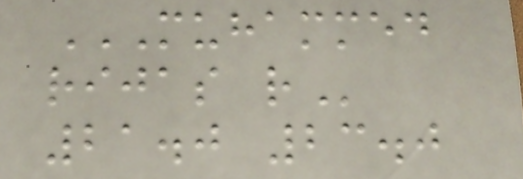MUHAMMED
RIJAS R
21.0 23.0
